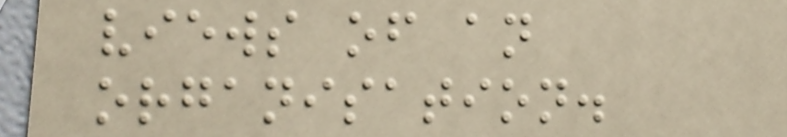views of an
organisation.
